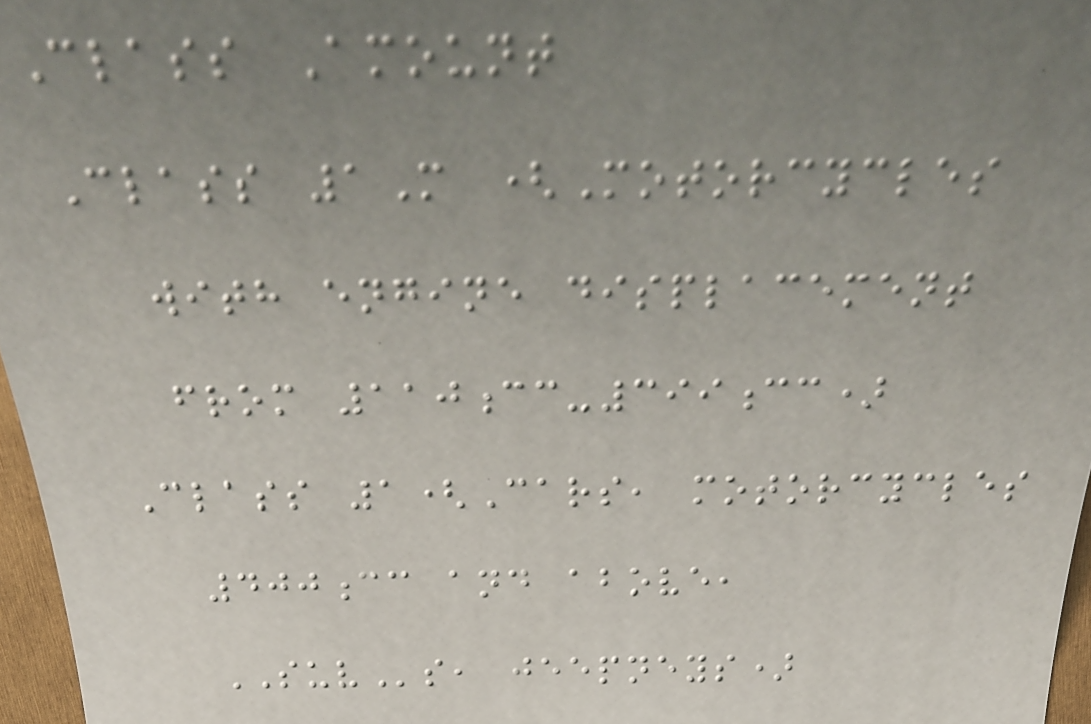Class Amount
Class 1M (Motorcycles
with engine displacement
from 110cc-399cc)
Class 1(Cars, motorcycles
400cc and above,
SUVs, jeepneys)
